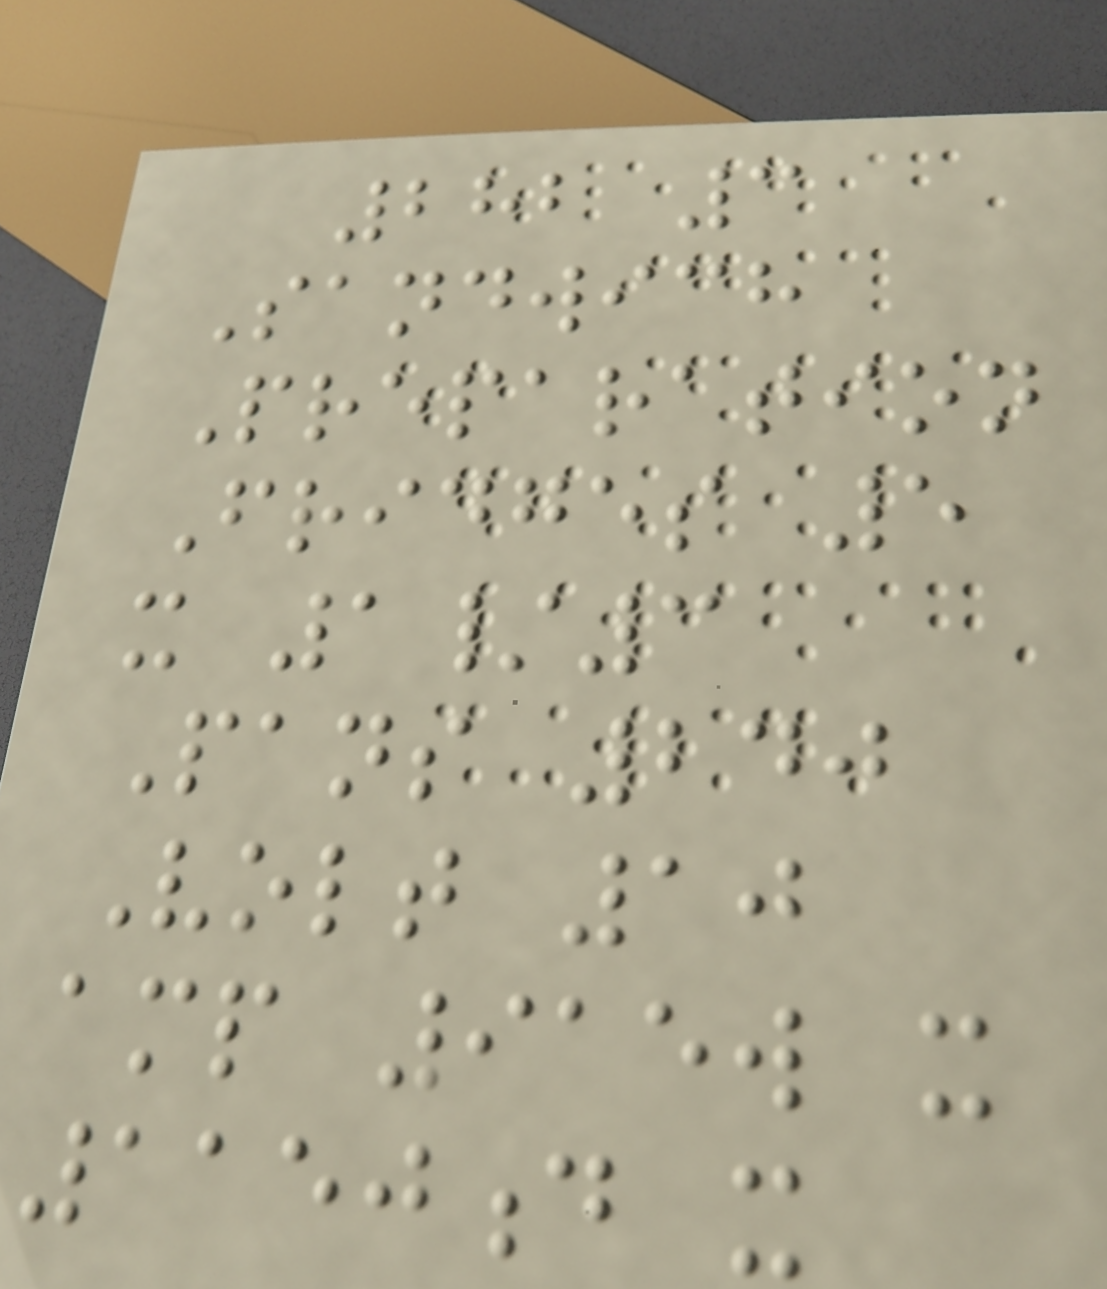282 3
Sandwich
Preparation
Fridges 5
x 1/3
Pans 240
Volt 10
amp 915w x
1150d x
